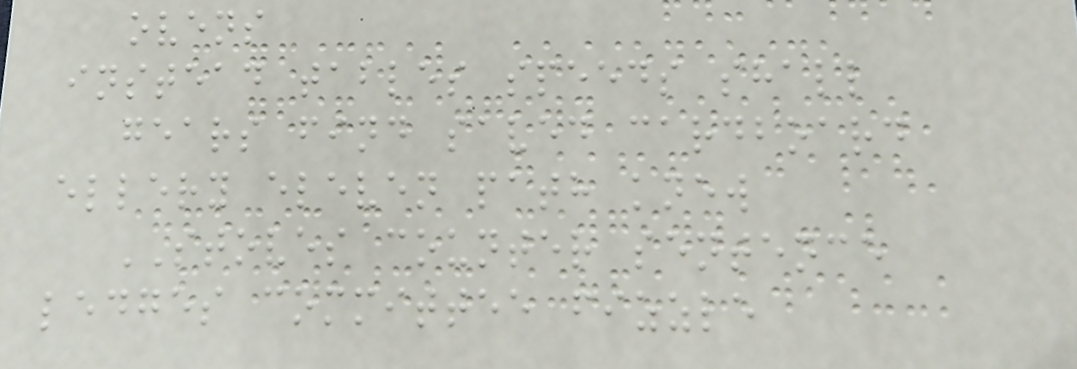ovens
instead tables speeds shall
gears find saved cardboard
ellery eleven path knew
STOVES counter sentence
ledges committee fizzle
